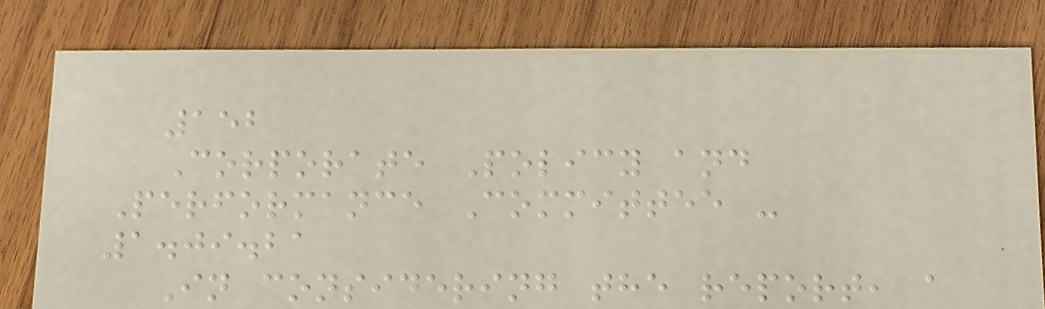152
Corporate Policy and
Performance Committee -
1.09.21
In considering the report, a
